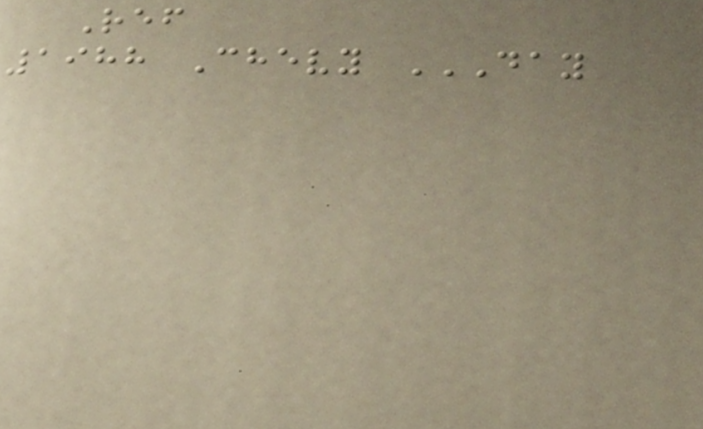Ref
1988 Chevy DAY
